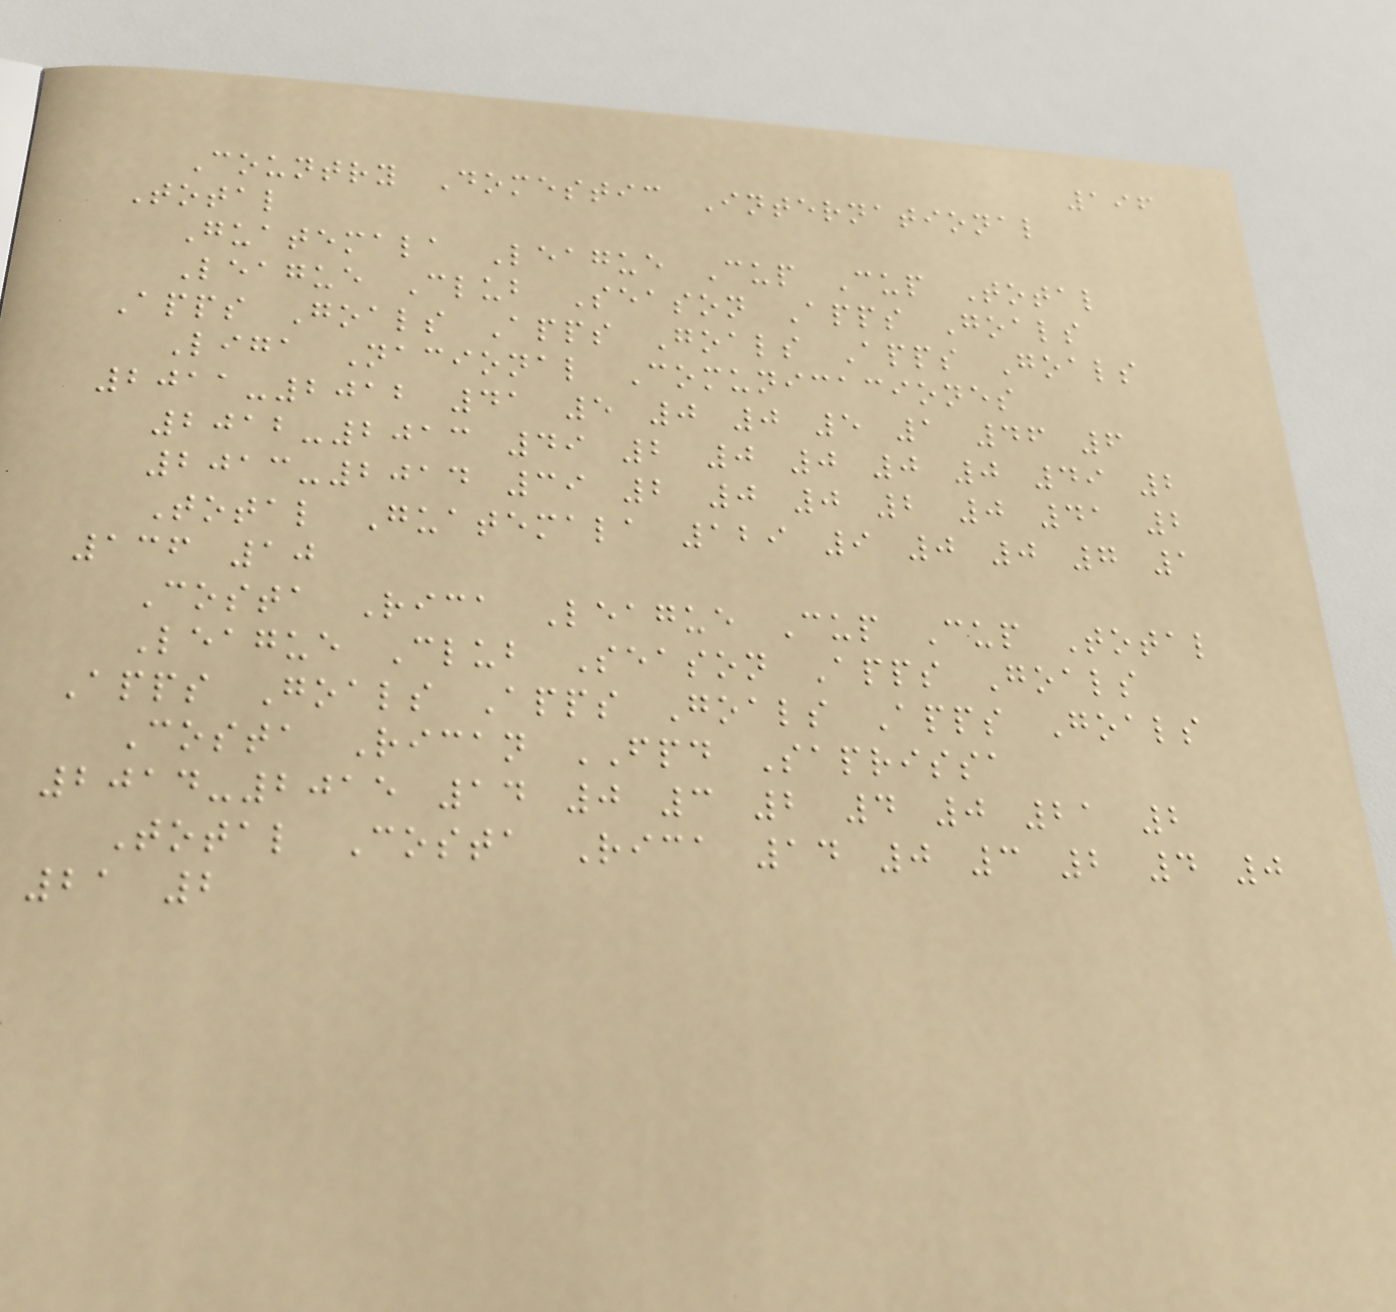196
Country Domestic International
Total
Guatemala League Cup Cup Total
League Club Season Apps Goals
Apps Goals Apps Goals Apps Goals
Liga Nacional Comunicaciones
2011-2012 41 5 0 0 5 1 46 6
2012-2013 49 2 0 0 0 0 49 2
2013-2014 39 2 0 0 2 0 41 2
Total Guatemala 129 9 0 0 7 1
136 10
Costa Rica League Cup Cup Total
League Club Season Apps Goals
Apps Goals Apps Goals Apps Goals
Costa Rican FPD Saprissa
2014-2015 14 0 3 2 4 0 21 2
Total Costa Rica 14 0 3 2 4 0
21 2
